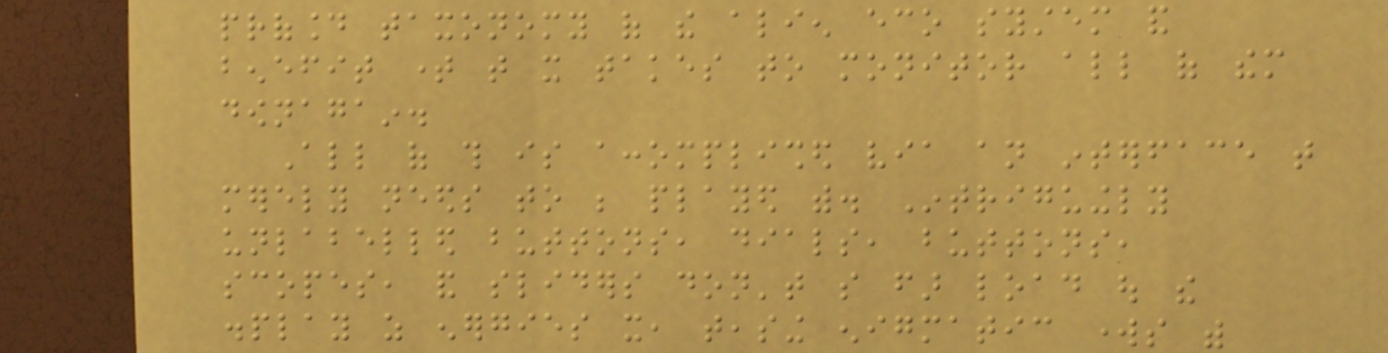profound taxonomy of the alien eco system and
benefit time that it takes to monitor all of them
downagain.
All of this is accomplished via an interface that
merely needs to be played with. Intriguingly
unlabelled buttons, dials, buttons,
scopes, and sliders don't so far load out the
display as energies it, teasing enigmatic works with
